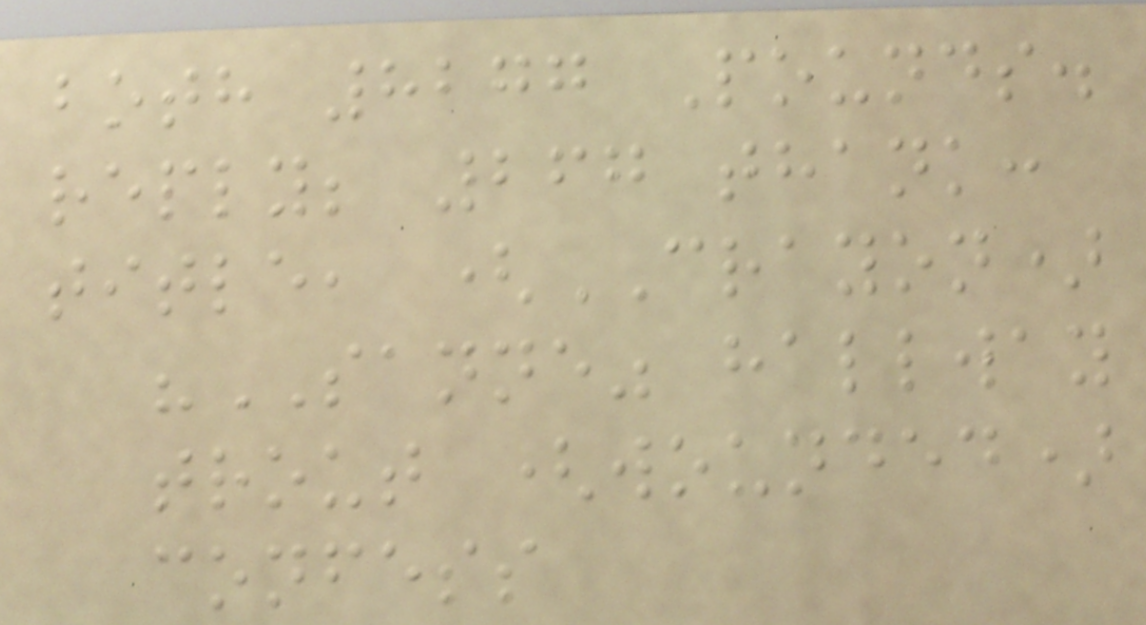both 8277 Pounds.
reply; 267 thank:
title, (CRAYON)
"SANNE" hallway
trout (wounded)
confess
